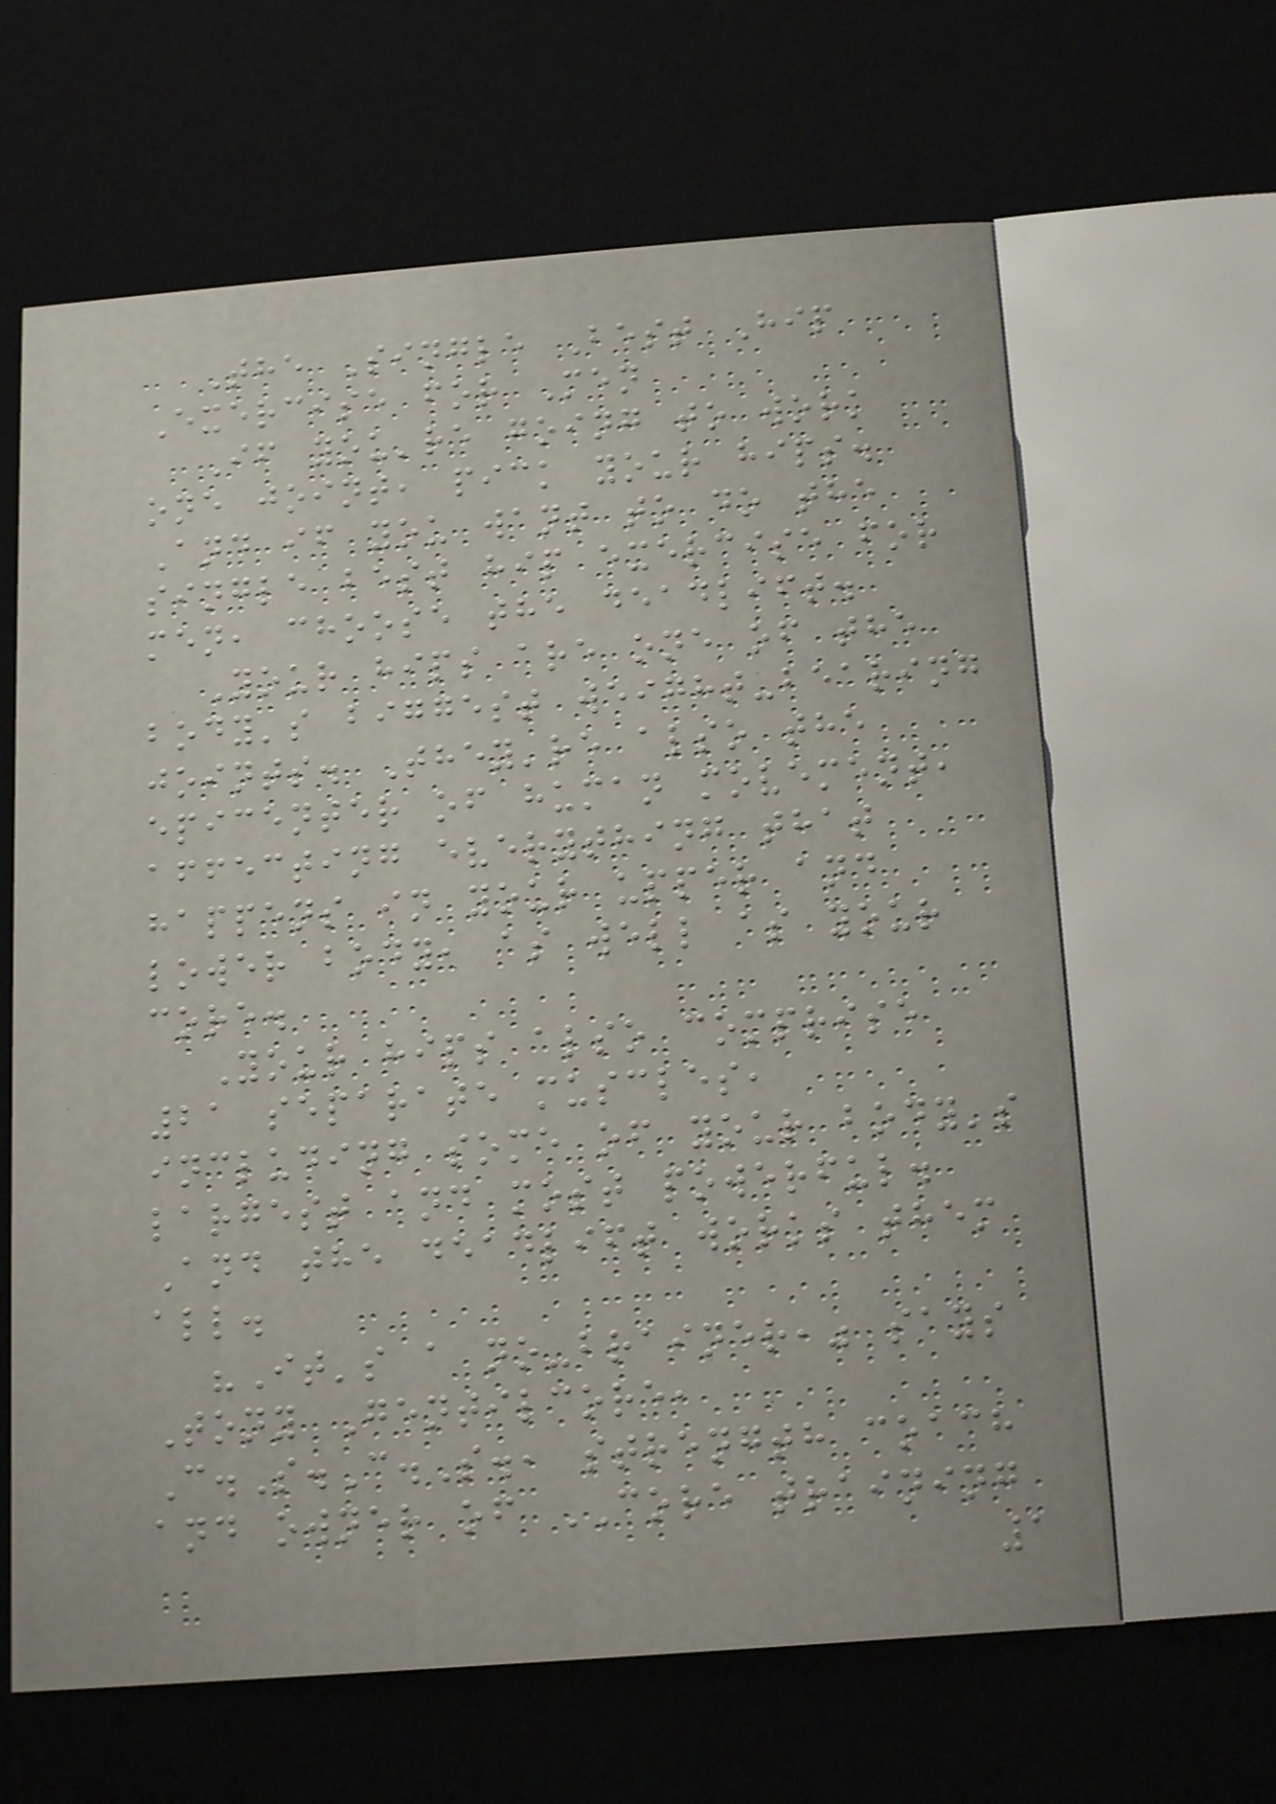The Single Best Hip
Exercise for Men
If you're going to work
one joint, pick your hips.
And if you want to do the
single best hip exercise for
men, choose the deadlift.
Your hips are one of the
body's biggest weight-bearing
joints. They're also the
epicenter of human movement,
affecting everything that
happens in your upper and
lower body, as well as your
core.
Your hips also comprise
21 separate muscles,
including some of your body's
largest and most powerful.
And the deadlift works them
all.
"It's a no-brainer," says
Tony Gentilcore,
C.S.C.S., strength coach
and owner of CORE training
1
